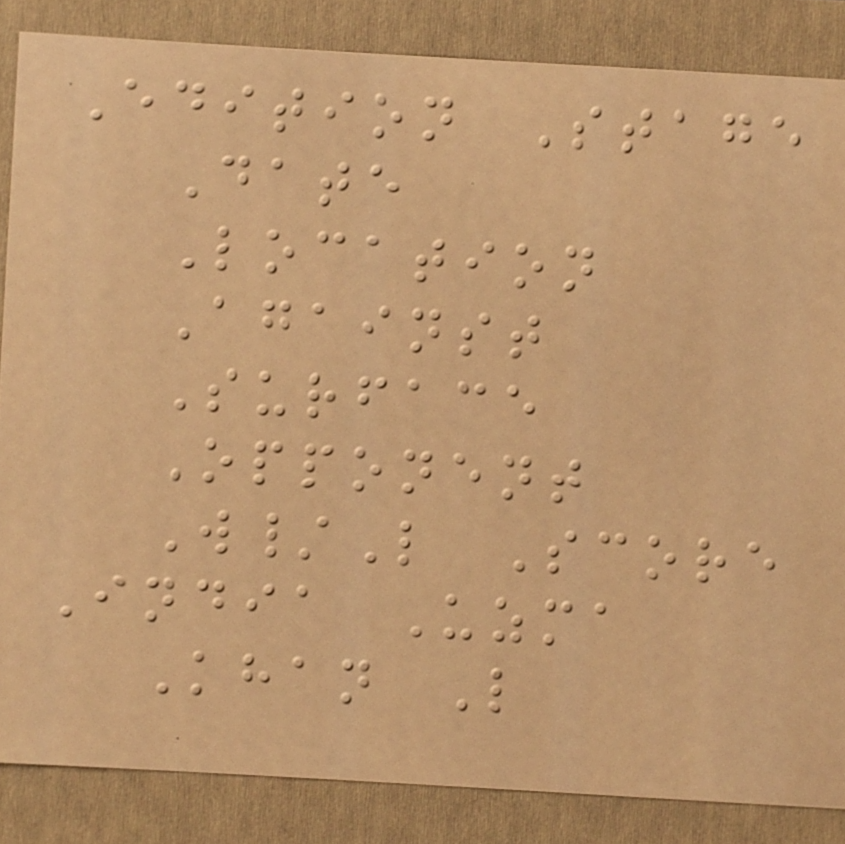Edition Stage
Date
Location
Against
Surface
Opponent
W/L Score
India Uzma
Khan L
